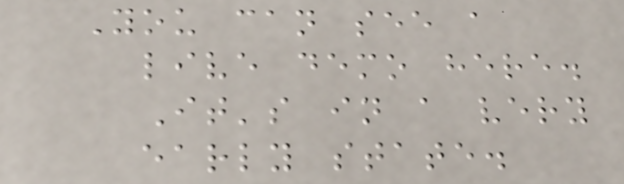You can see a
live demo here.
It's in a very
early state.
